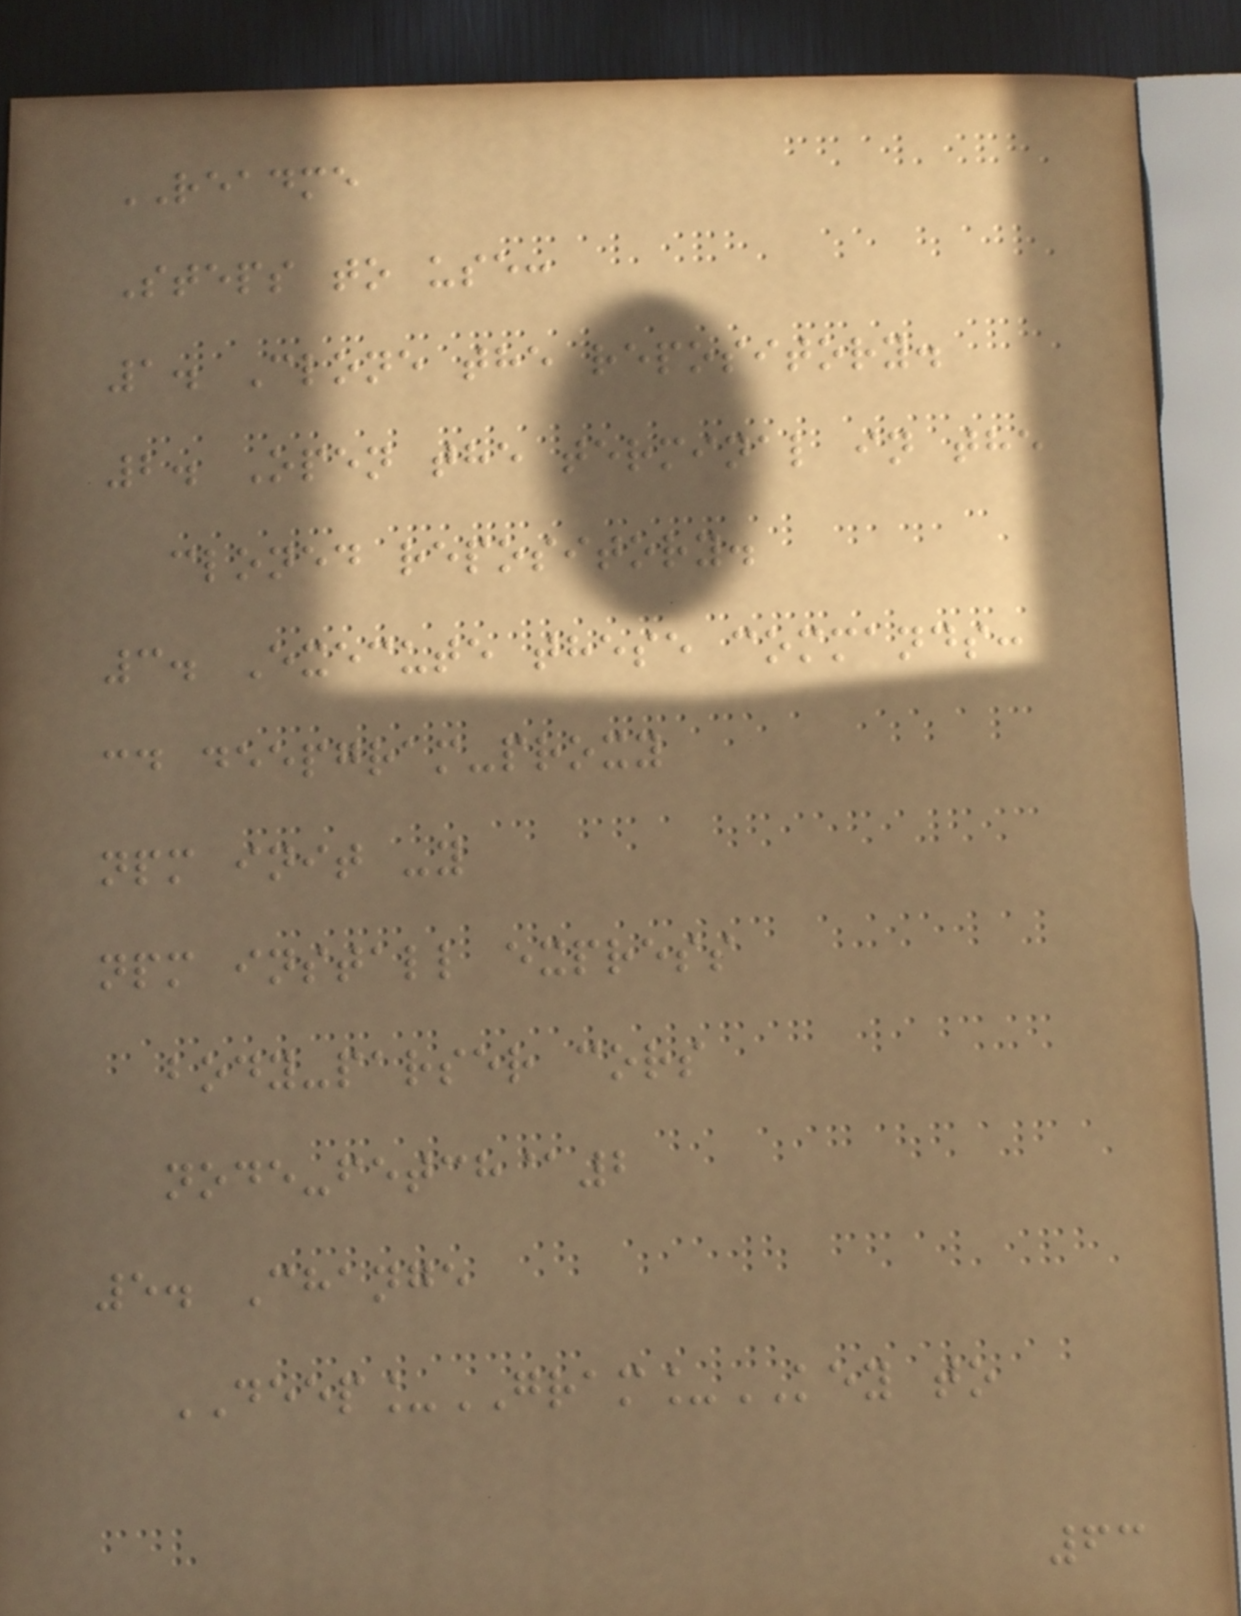README
Steps to use:
1. Clone the repository.
2. Open the terminal in the
cloned repository.
3. Execute these commands:
cd deepgram-proxy
npm init -y
npm install express
body-parser cors
node-fetch@2
5. Change
DEEP_GRAM_KEY to
63
